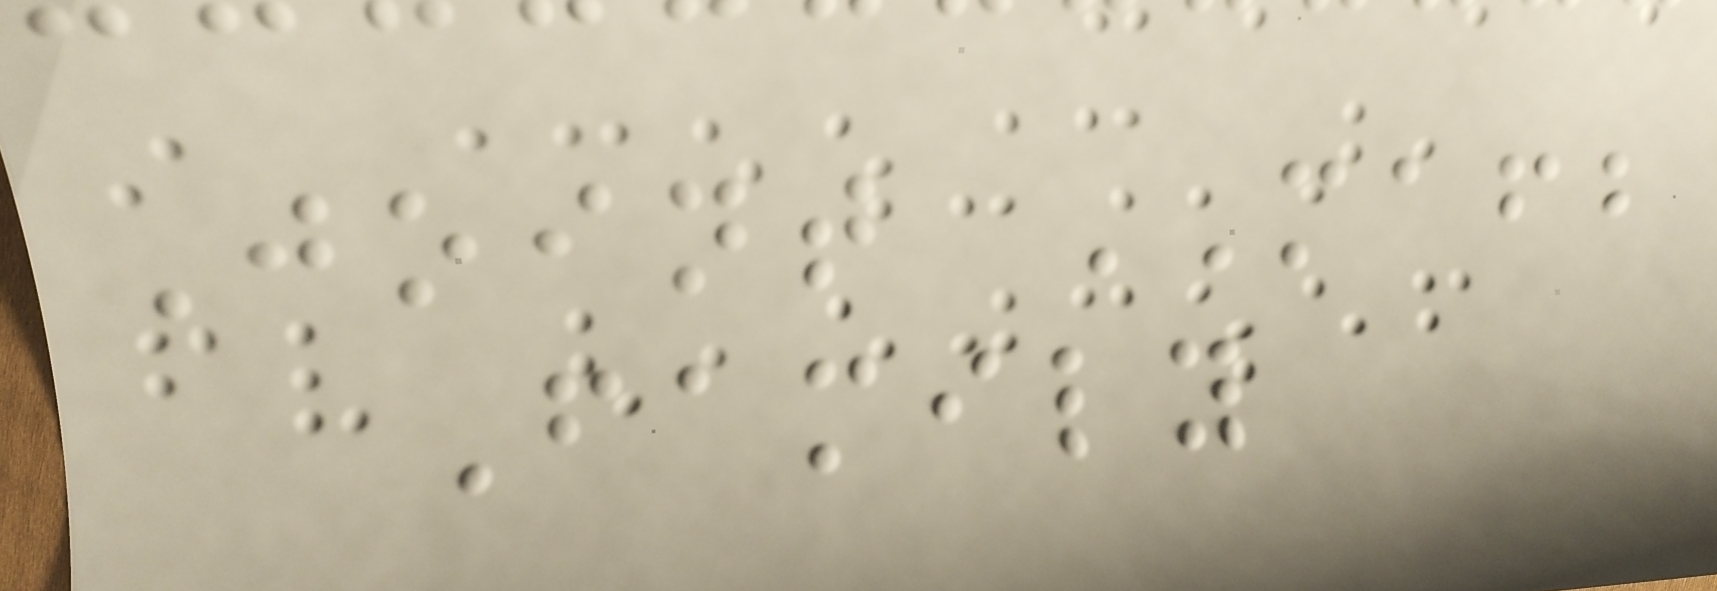Joint MAFB
Family
